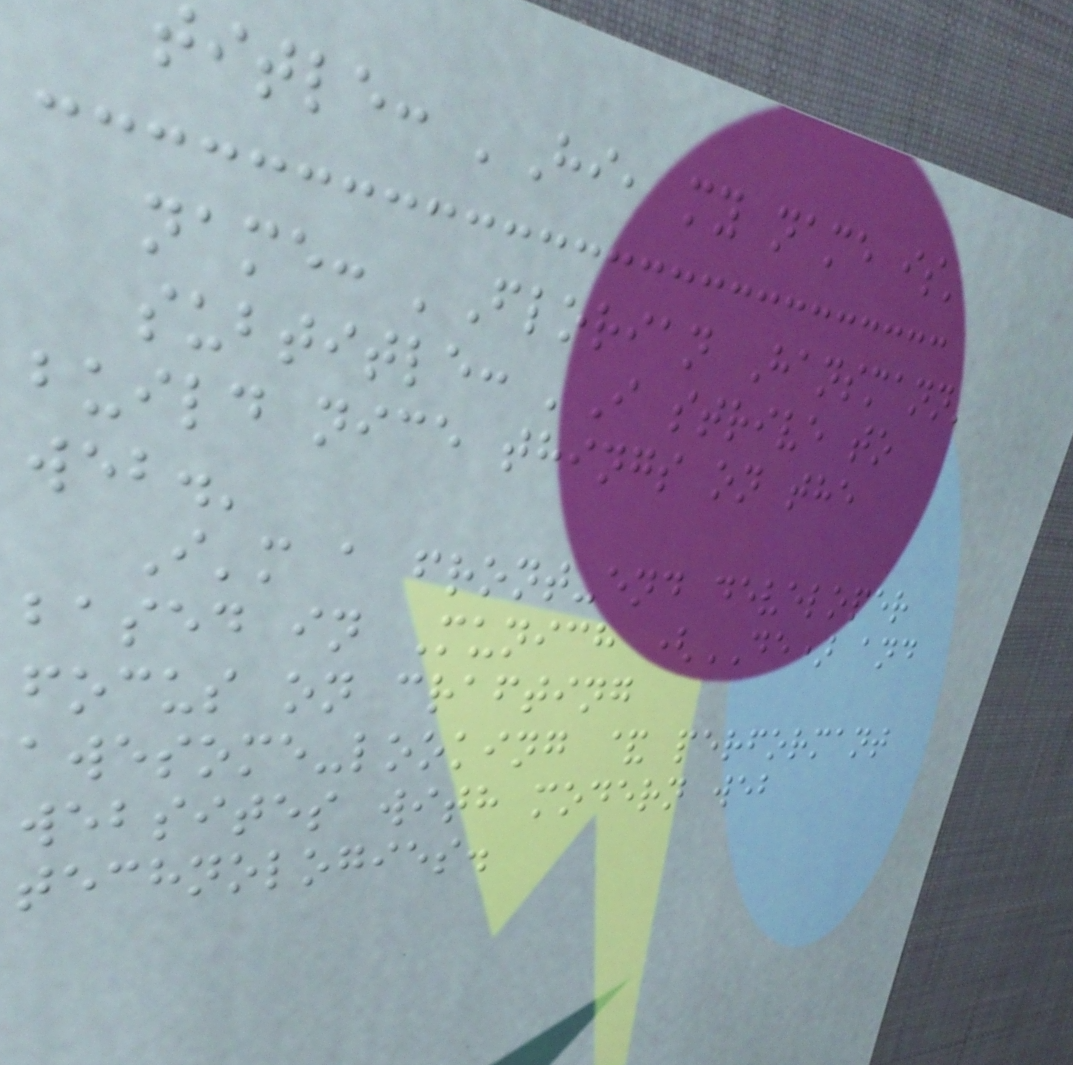title: 'Hi, my name is'
name: 'Florian Hansmann'
subtitle: 'I strive to
build nice things on the
web.'
I'm a front-end developer
based in Munich (DE) and
focus on crafting
awesome-looking & performant
websites with modern web
technologies.
